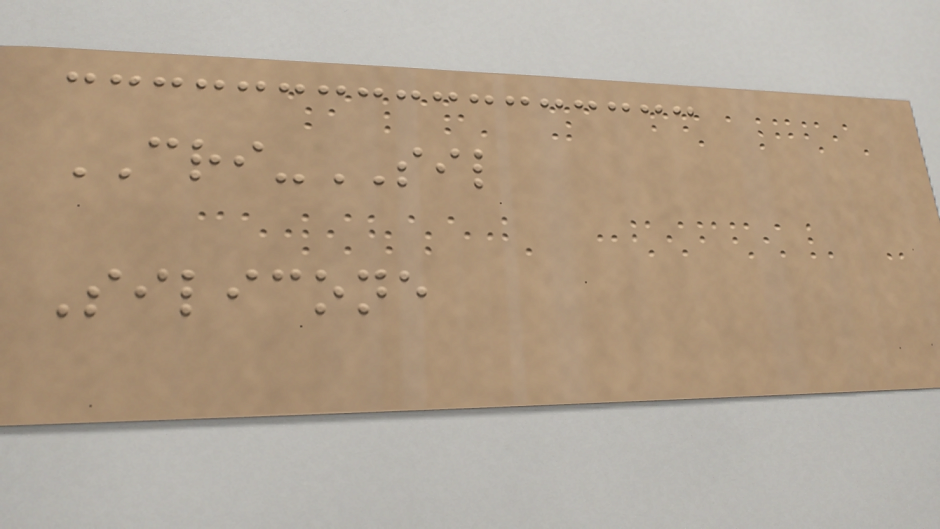CRI-SIL
Silicone
